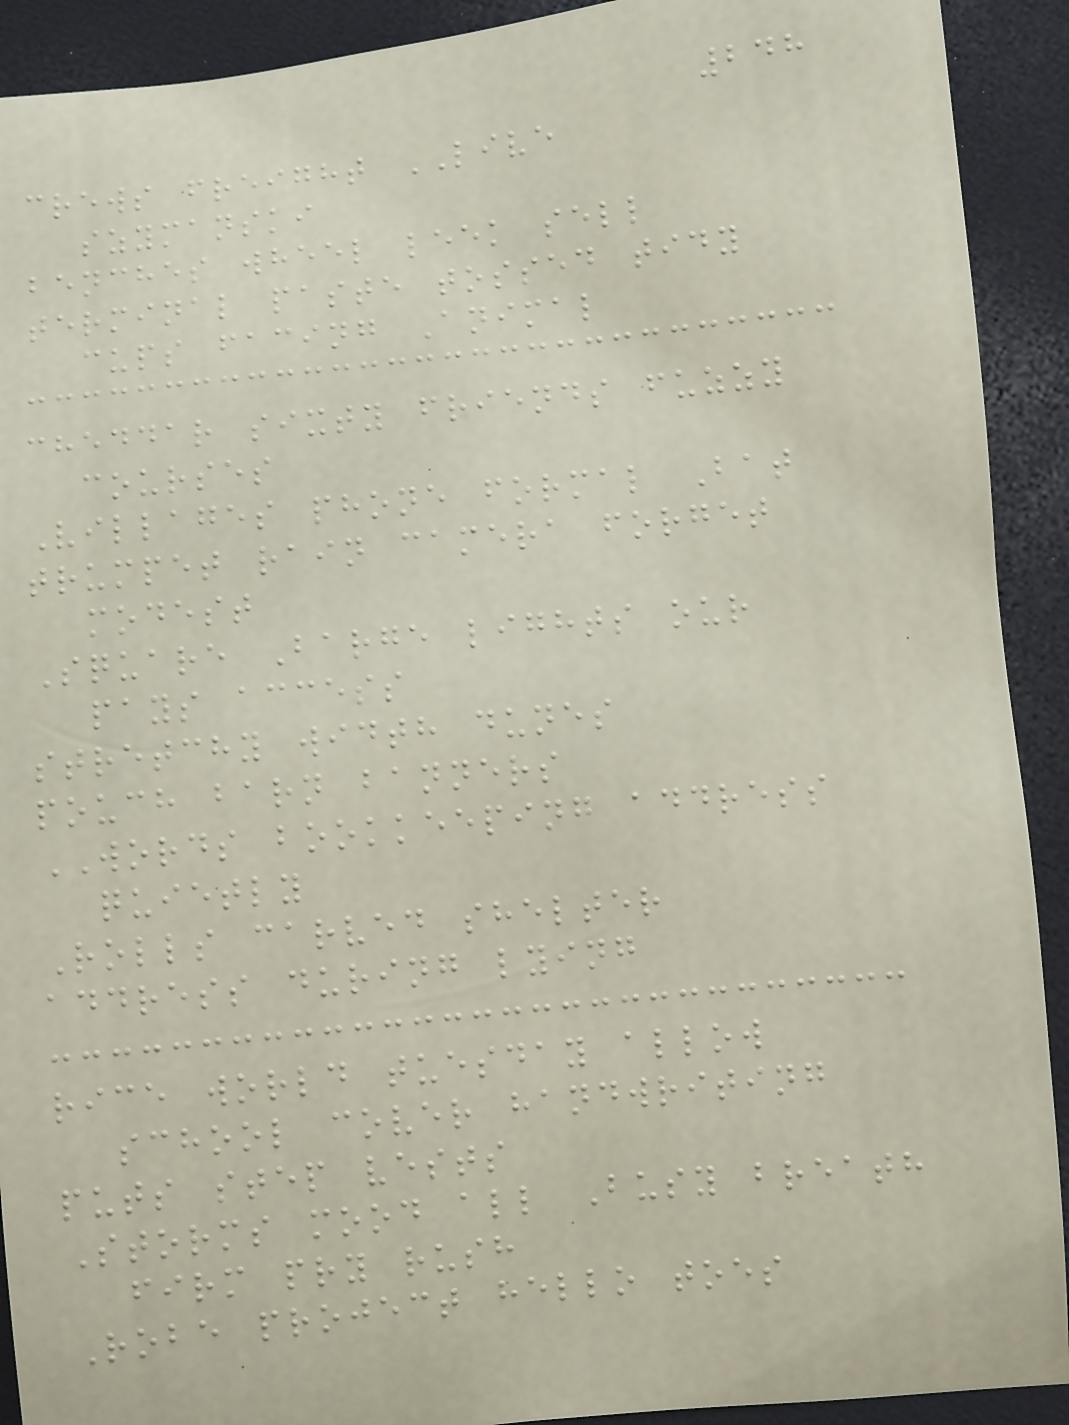248
crews freight LIVE
szymanski
benches wheel leek sell
terminal paste tossed tidy
cups facing Animal
cheddar sixty friends fuzzy
courses
Villages phone formal Bat
trumpet rain camera forget
modest
Square Barge lights our
pays access
stretchy width dunes
pouch barn banners
WORDS bookkeeping address
quietly
Rolls carved shelter
address during lying
rice world tuesday allow
school cover handwriting
puts step vests
Storms mood all Busy breath
firm pry rush
Robe project hello toes
